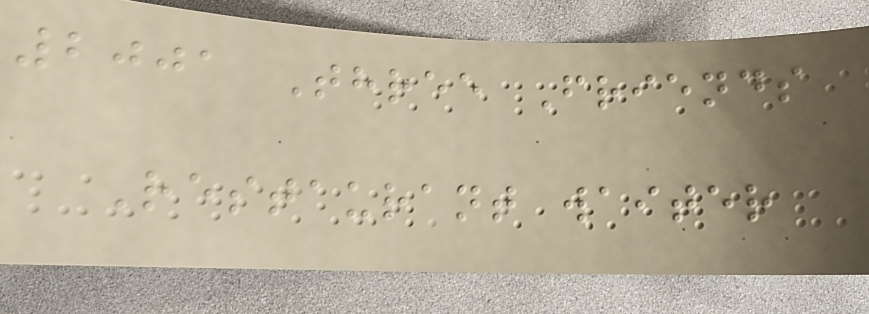2001 Three Friends
Restaurant waiter
